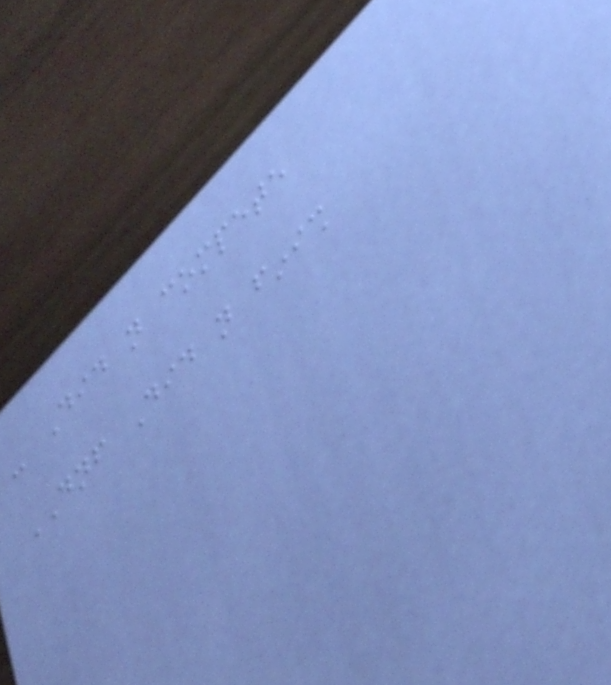- Did not compete
DNF Did not finish
